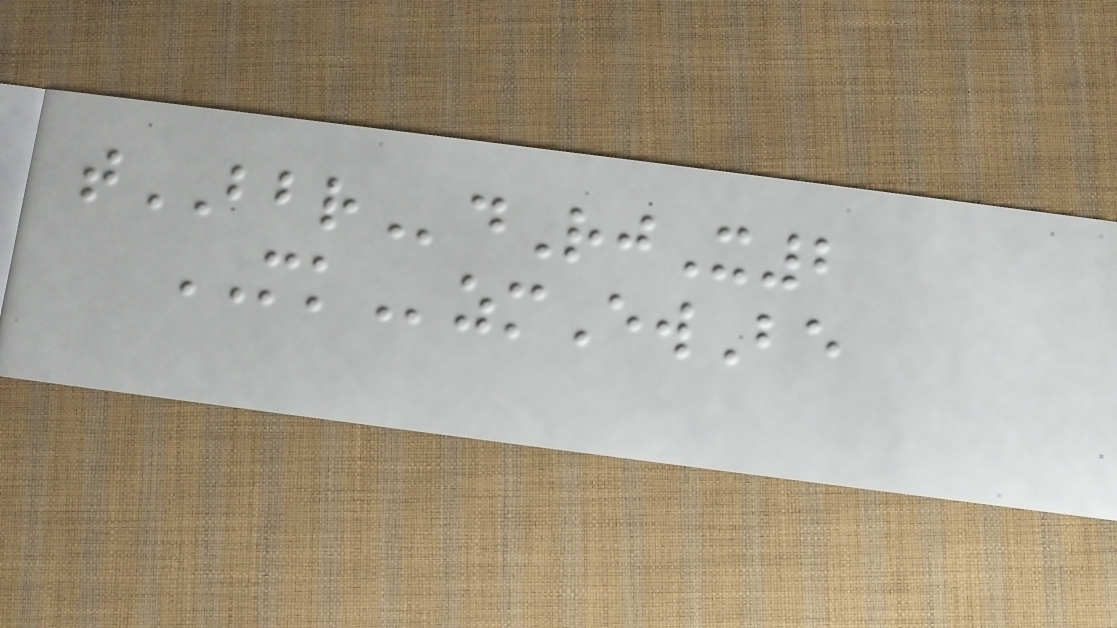tBBRdRjX2
MKzmEwBe
